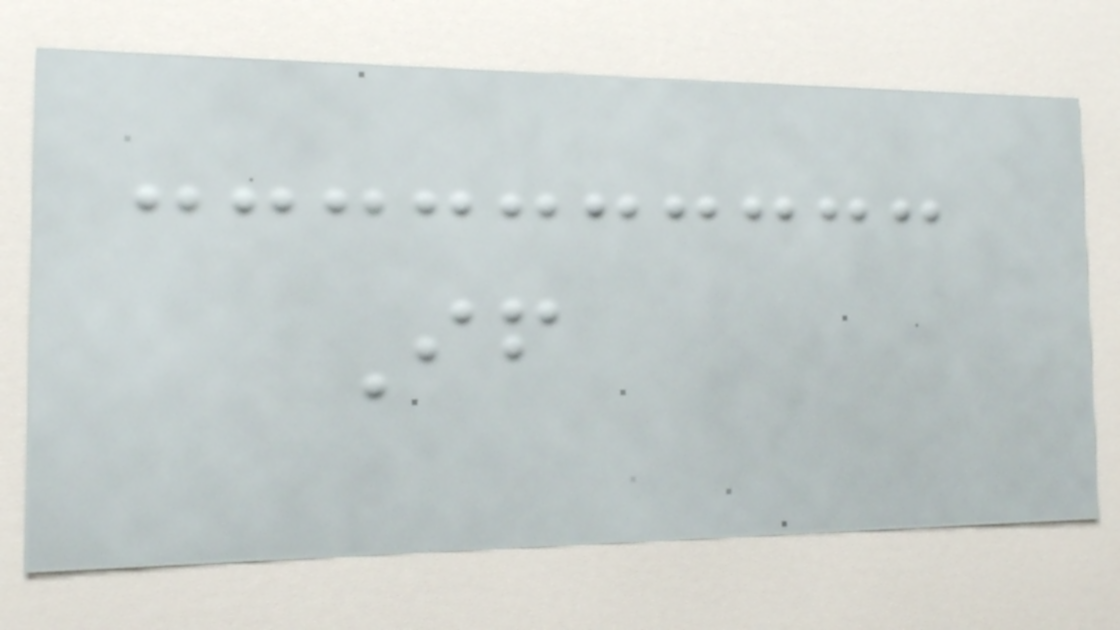If
